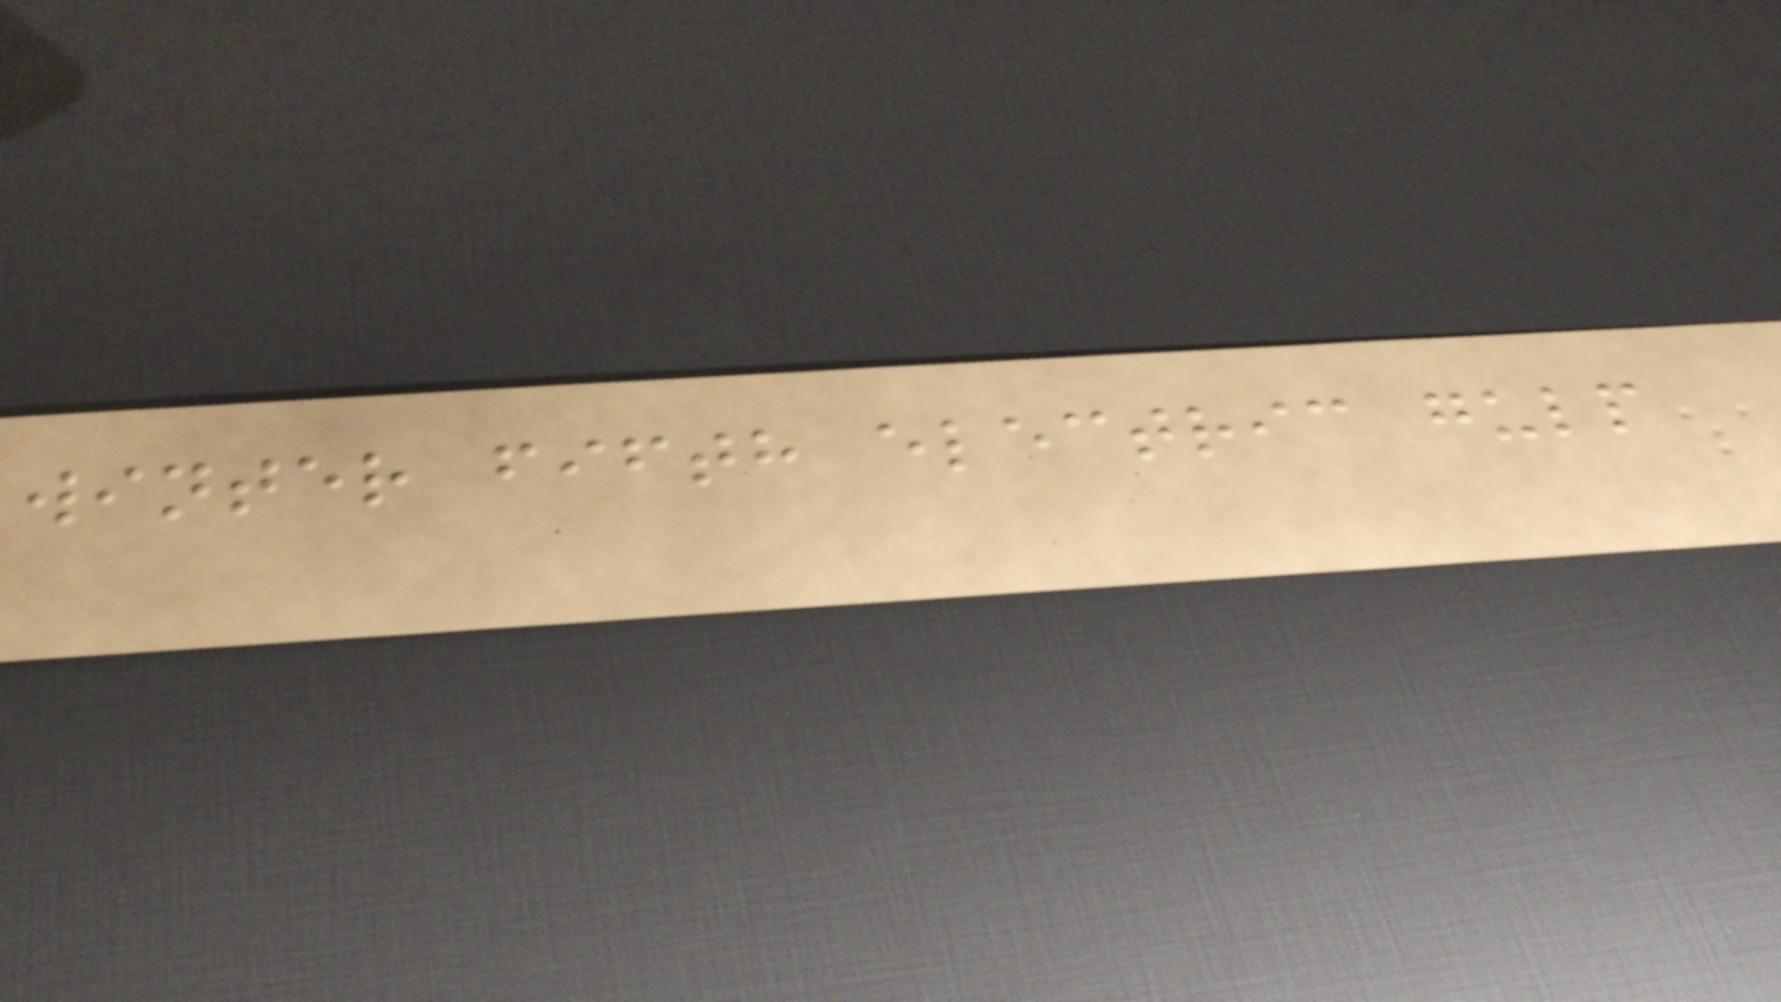winter fifth electric gulp
